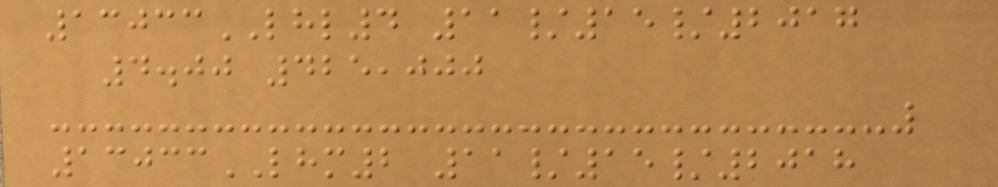13033LHL4 11/15/2017
4.00 425,000
13033LHM2 11/15/2018
